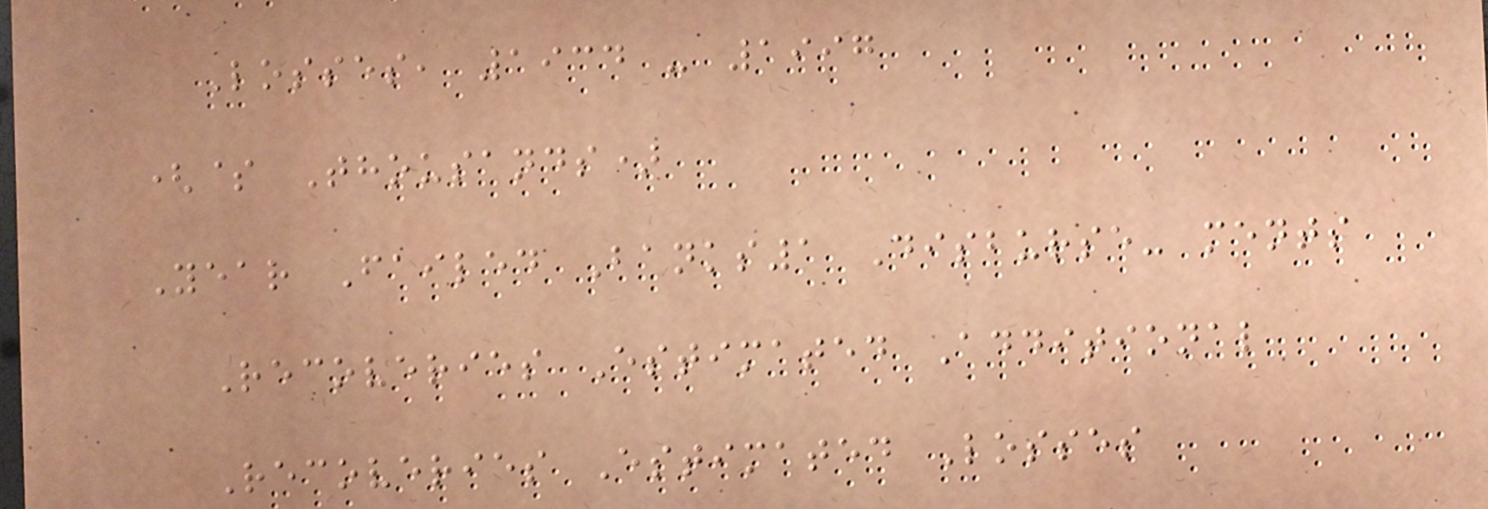Losses, 1934 - 1997
($ Thousands)
Year Failed Banks1 Disburse- ments
Recoveries Estimated Additional
Recoveries Estimated Losses
